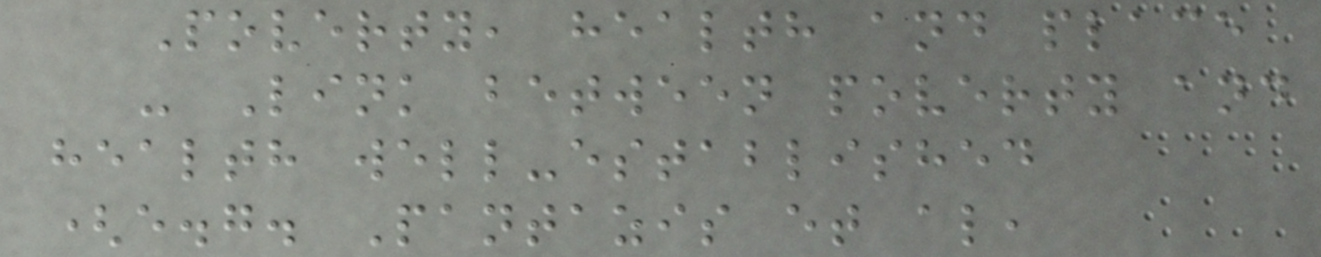Poverty, health and place
- Link between poverty and
health well-established
(e.g. Pantazis et al,
